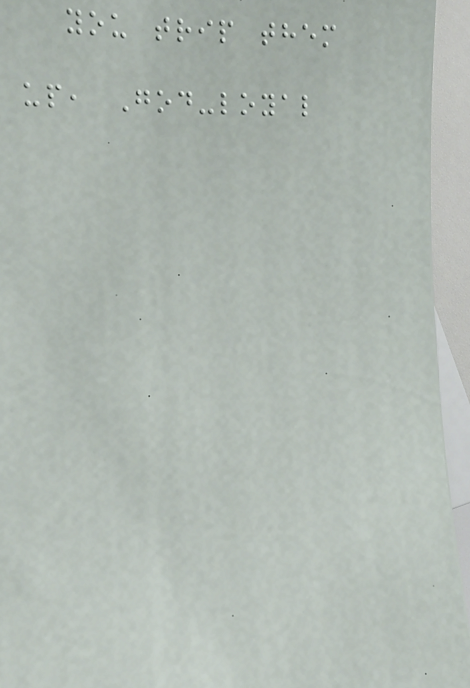you trip them
up, God-loyal
